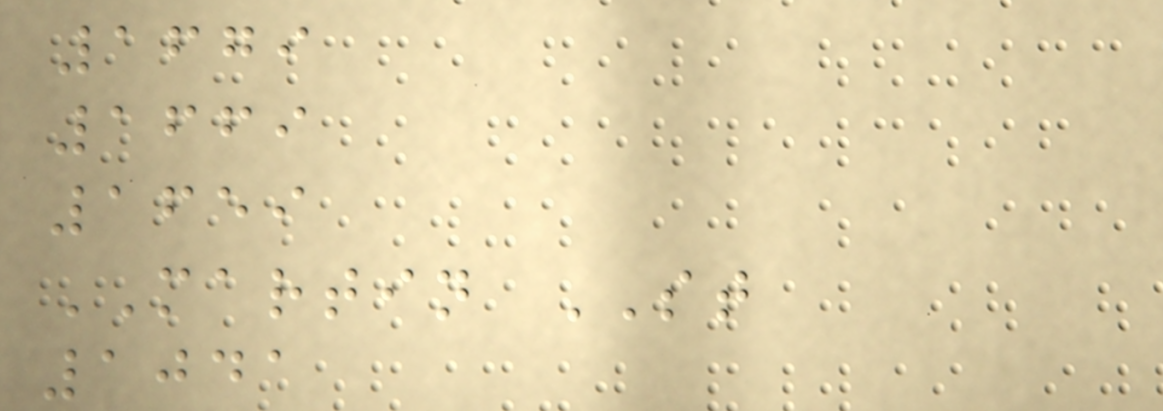1679
1669
1659
MARTIN ST
1041
